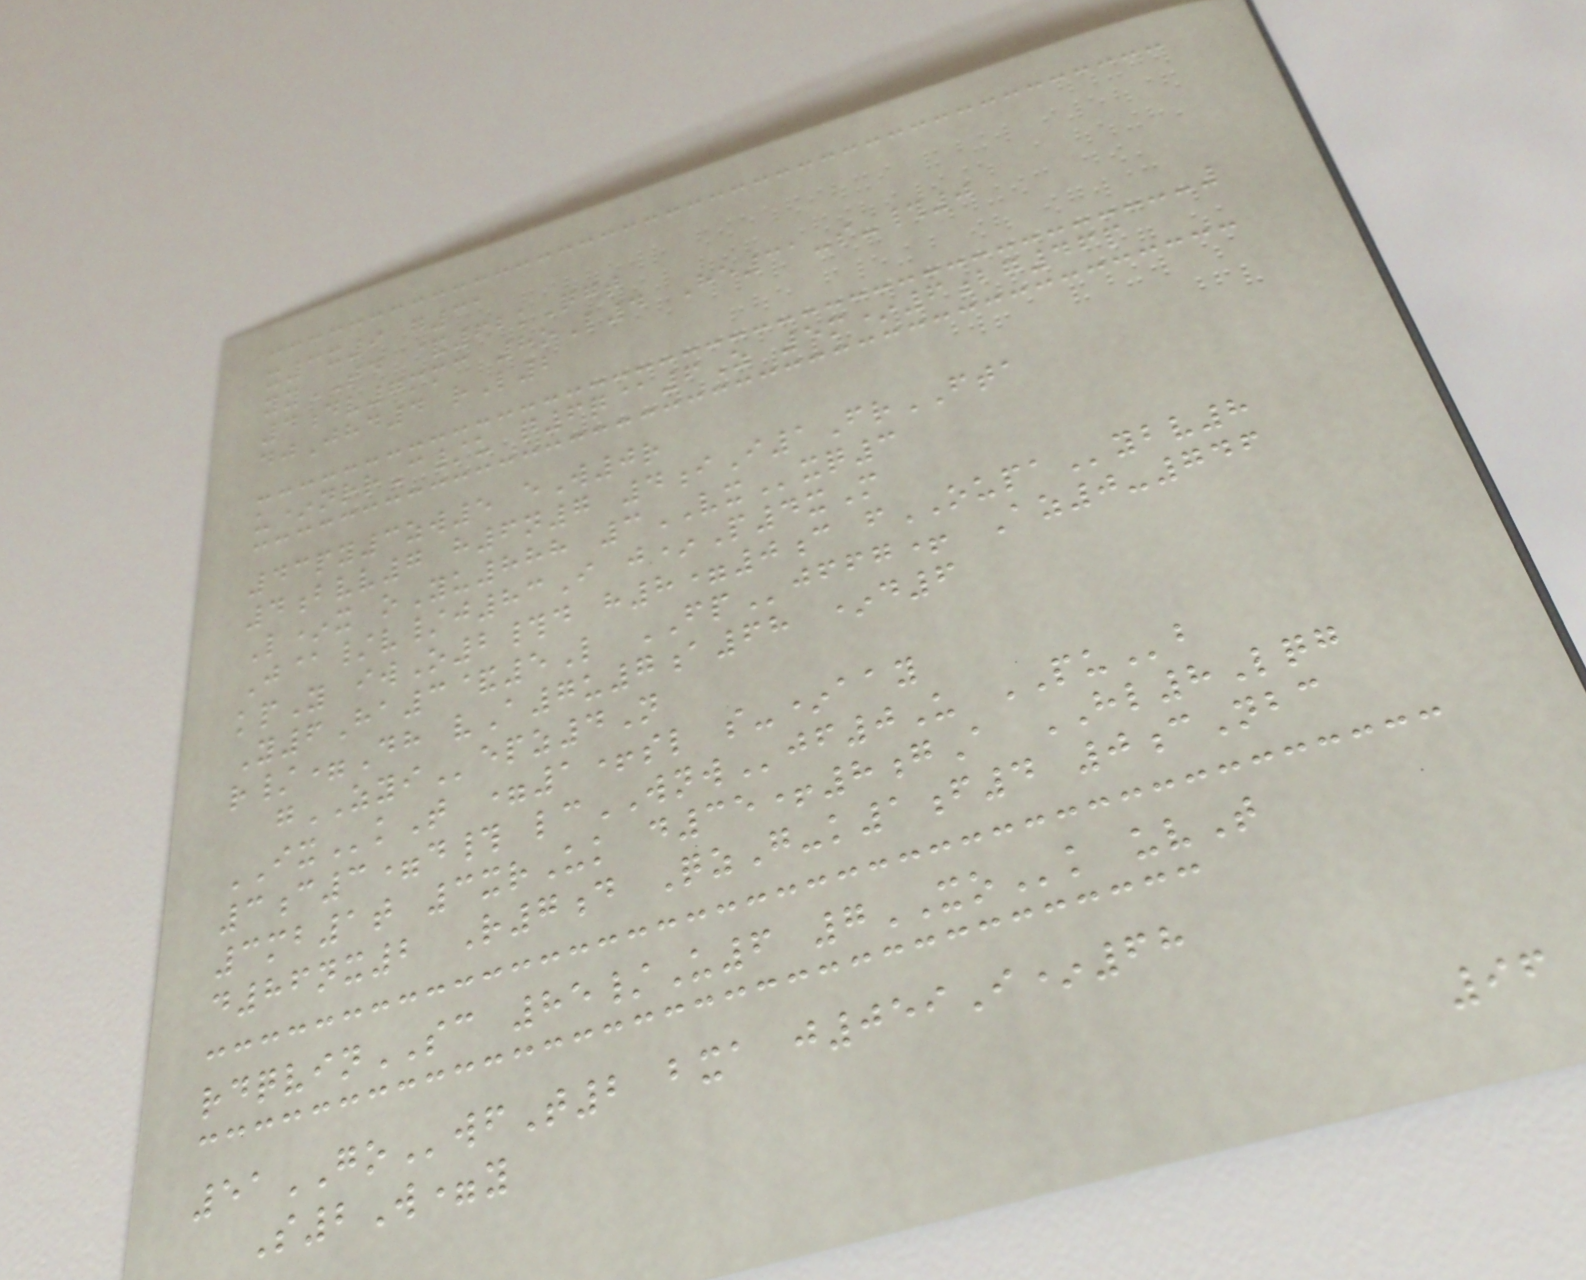x3x9 g31
yyTD &62kQgt
4dv7mmc 8oL4 He31-s-#0
djJhd4 rL2
u*nrrC/u q6q@6Z 5m*6bg46p
43py3zw5 eW0r
4bvv7 h6n7 4iI1FrFTA
L*x oYu888 3VXxq3
J@/v/j83I j*P4xM
kpY iwO2#d h8=0c fOUPAybv8
Y6Ha3&5L FPjffg+ Az0-746
r/=Dh vA7u7a68 *d6
gZYIepz4N
IXkT =1+sl s-*aay
3c3=d# lcWNWjf0U PUb
3mb1t 3xrUk d35+8gA HL8Lqg
d86nx2 R7d QzG-k1f4 0cNbc
rdqvinSC 85/U6 7XOk uvT
51GOwfT2 bxa j059I*68
S2W=y
96
